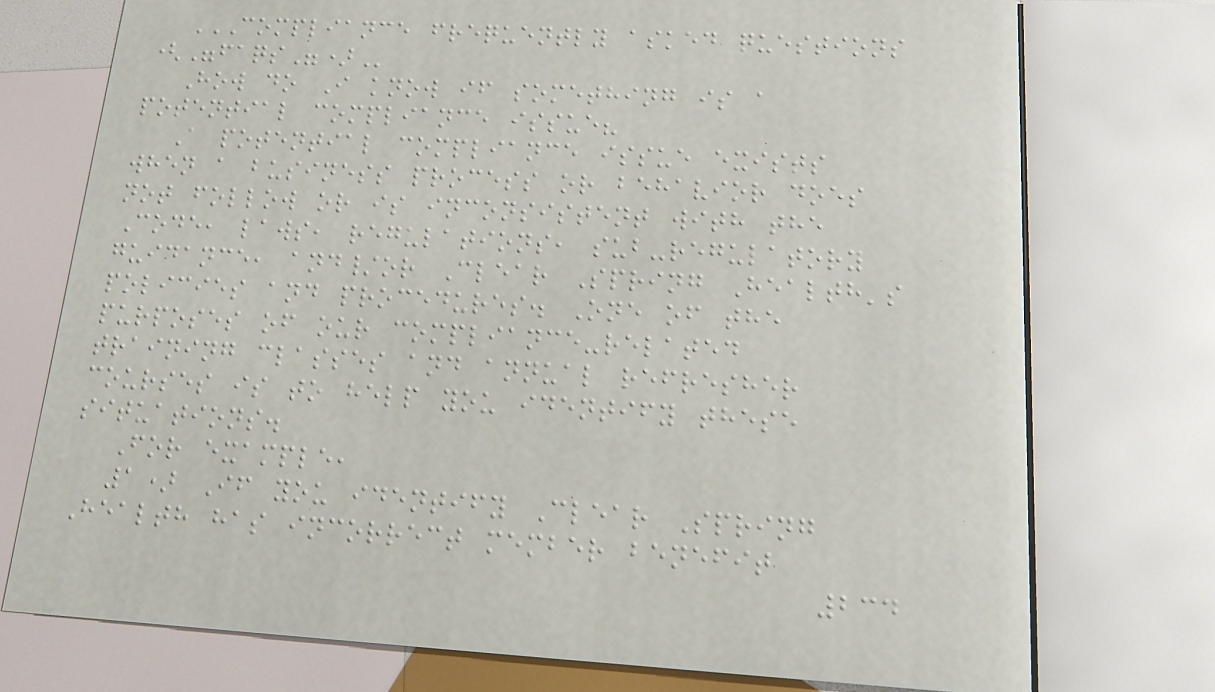COMPLIANCE FREQUENTLY ASKED QUESTIONS
("FAQS")
How do I know if something is a
potential compliance issue?
A potential compliance issue exists
when a business process or behavior does
not follow or is inconsistent with the
Code, laws, regulations, sub-regulatory
guidance, and/or Clear Spring Health's
policies and procedures. One of the
purposes of our compliance-related
training classes and annual refresher
courses is to help you identify these
situations.
For example,
1) If you identify Clear Spring
Health has incorrect member benefit
234
